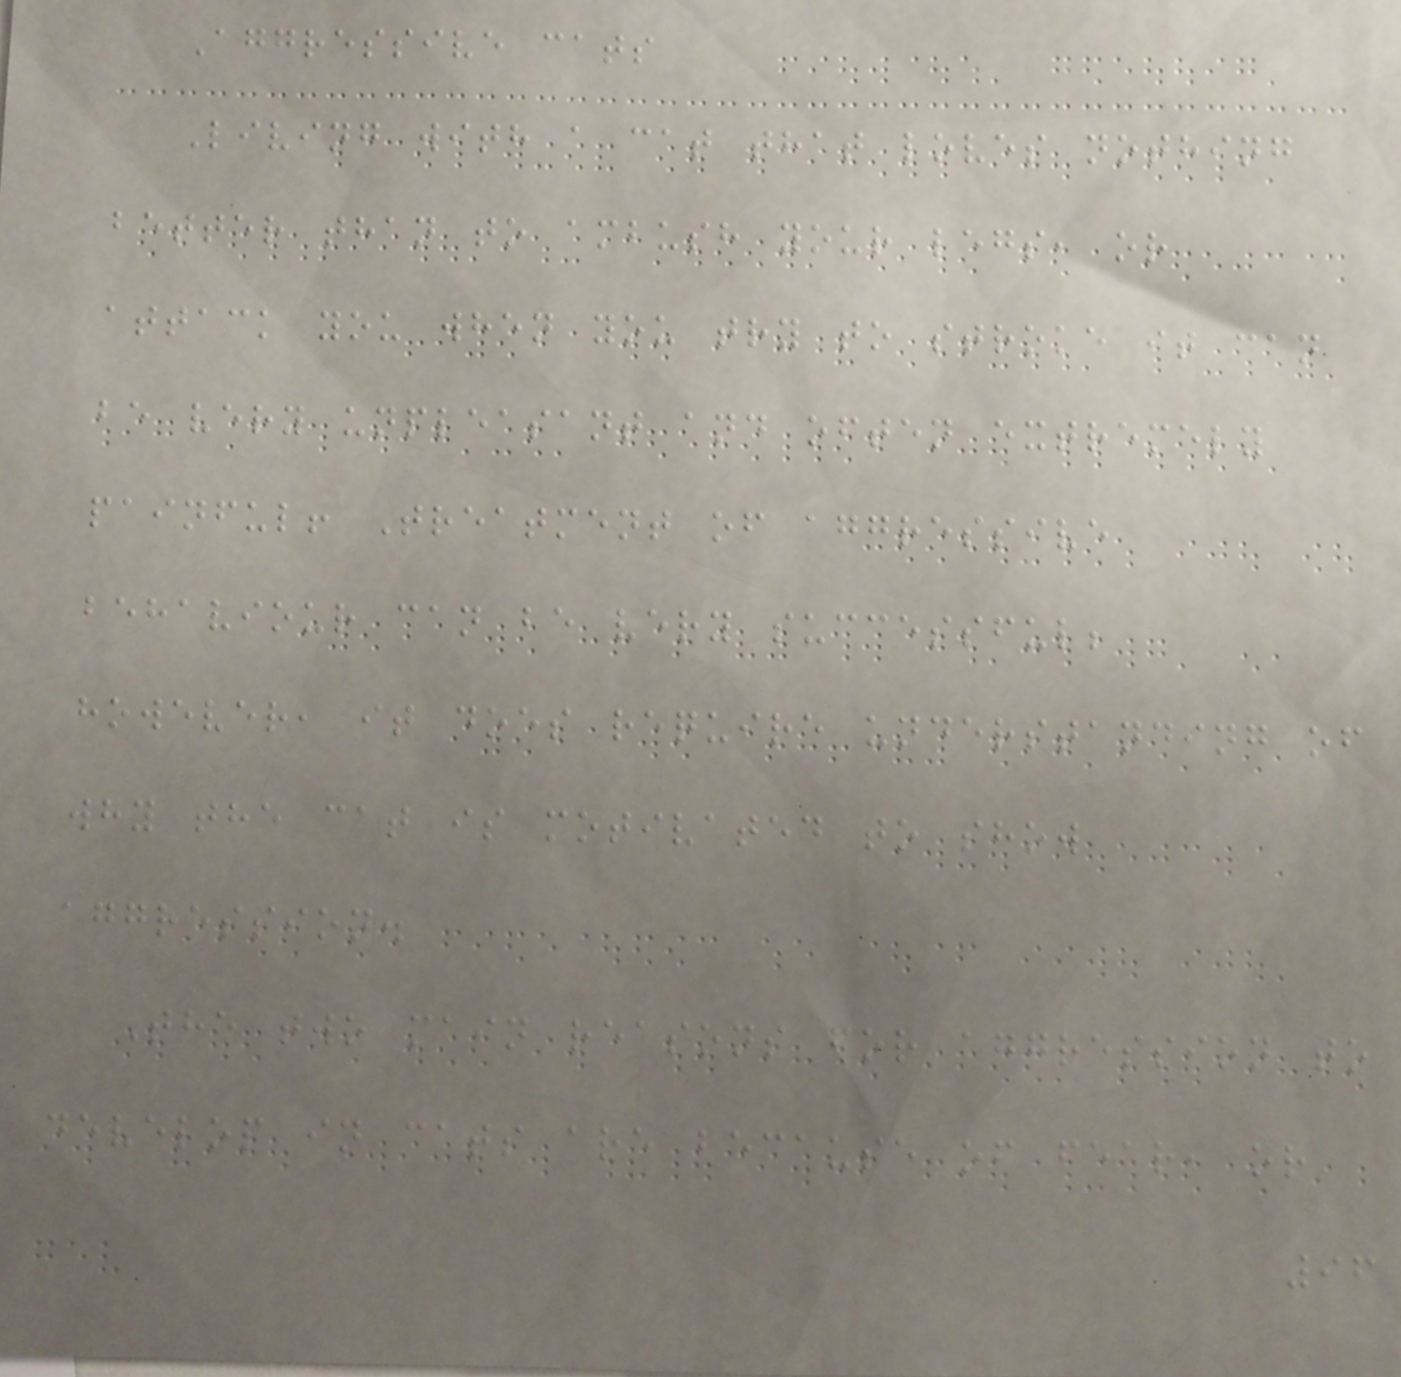Aggressive cats
Living with a cat that loves nothing
better than to ambush your legs, or
attack you when you try to stroke it can
be very unpleasant and often extremely
painful! Treatment of aggressive
behaviour can be very successful;
however, it does require understanding of
why the cat is motivated to show
aggression.
The two main reasons for aggression to
develop in cats are because of fear, or
96
